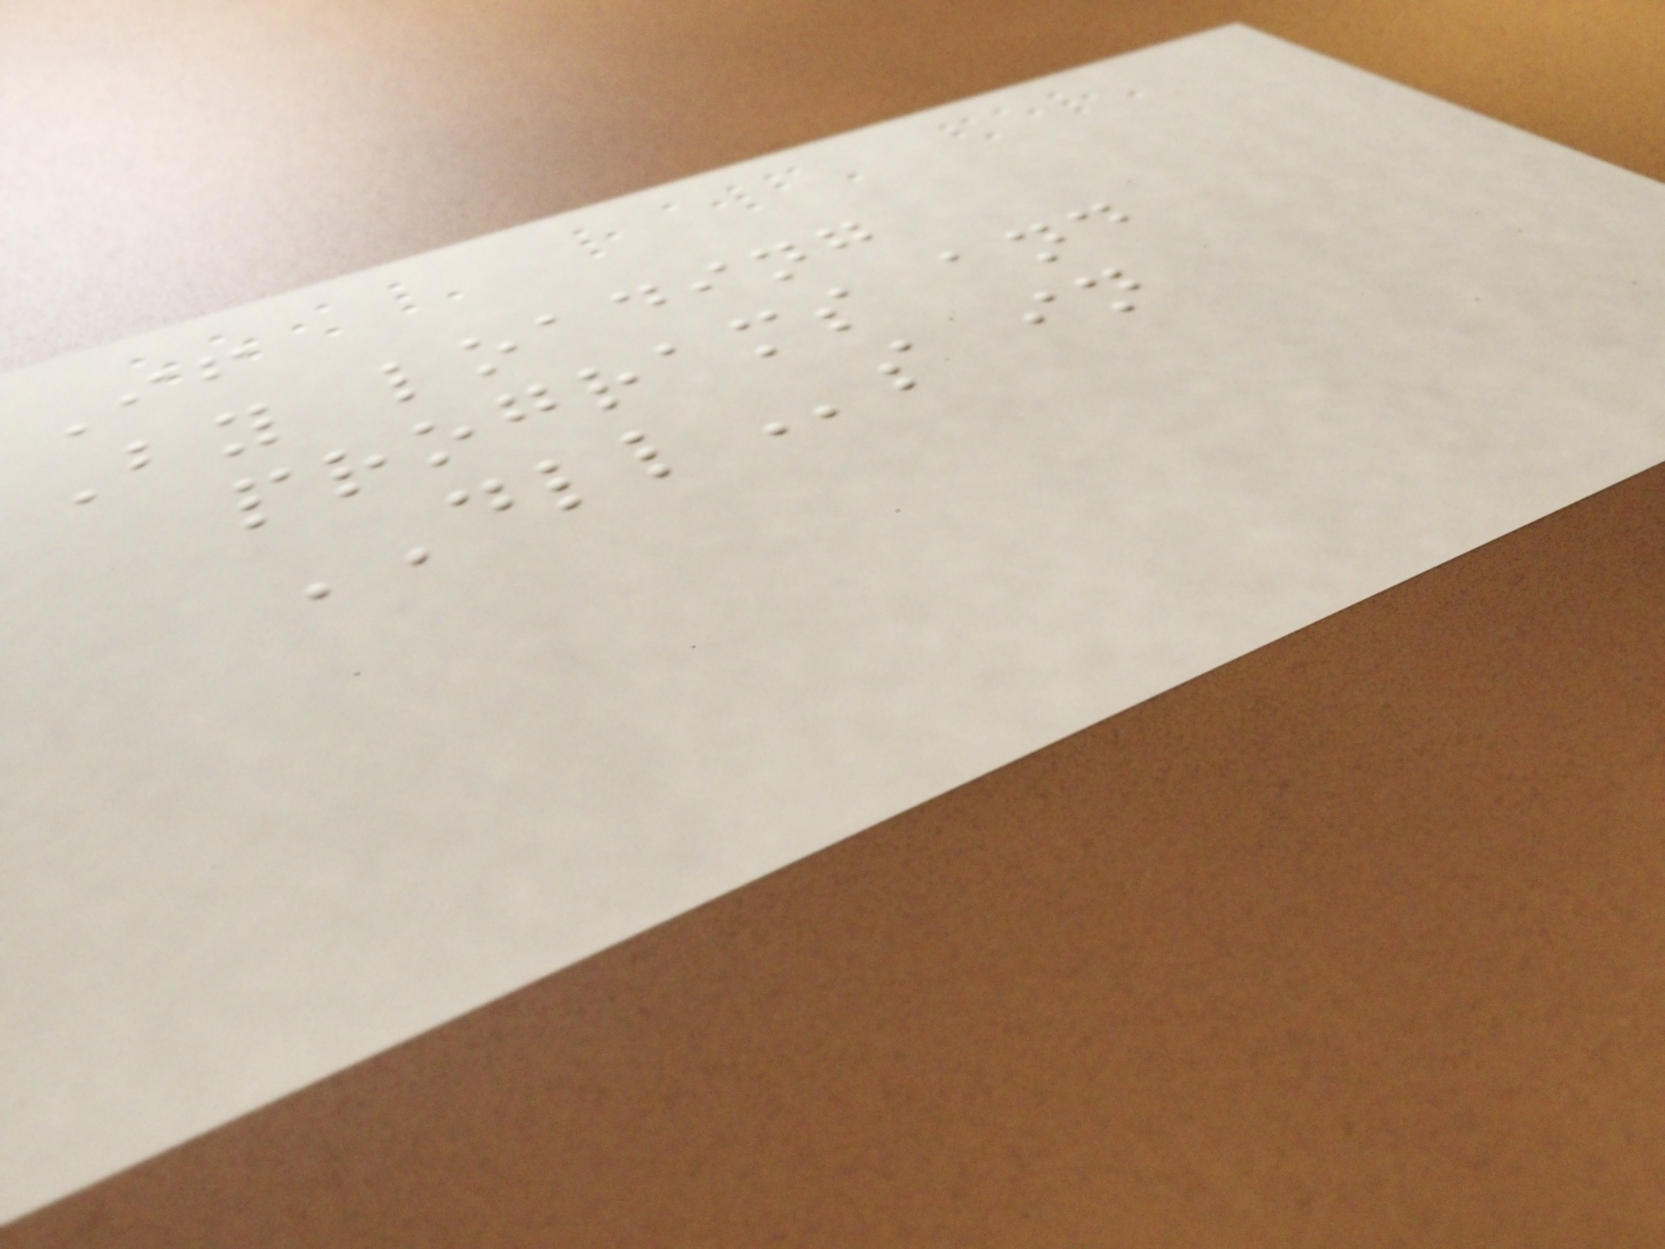If
By loading
programs and
DLLs in
